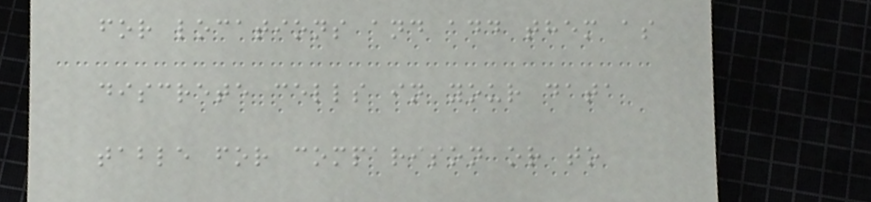for locations and add them as
discrete cells in your data
table for comparison or to
